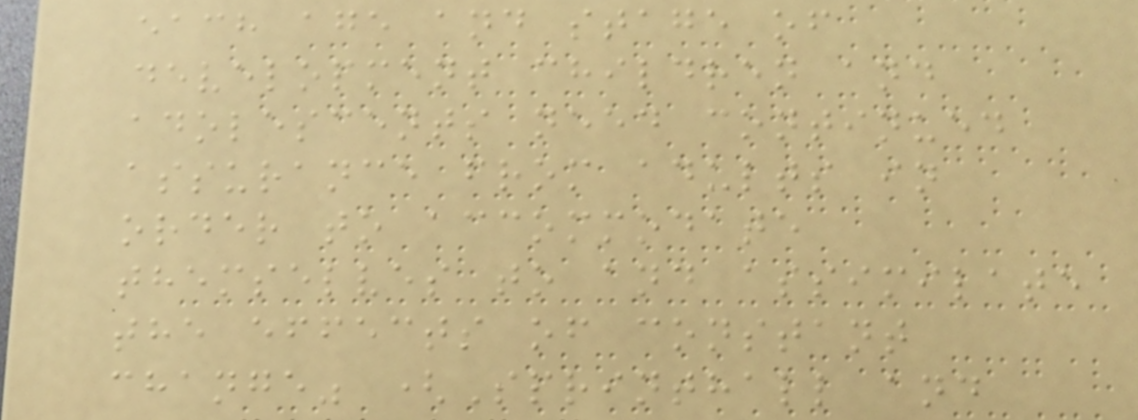each age and stage of
development children and
adolescents need continued
assurance from adults in
order to accommodate
themselves to and assimilate
the effects of constant
change" (Sprinthall and
